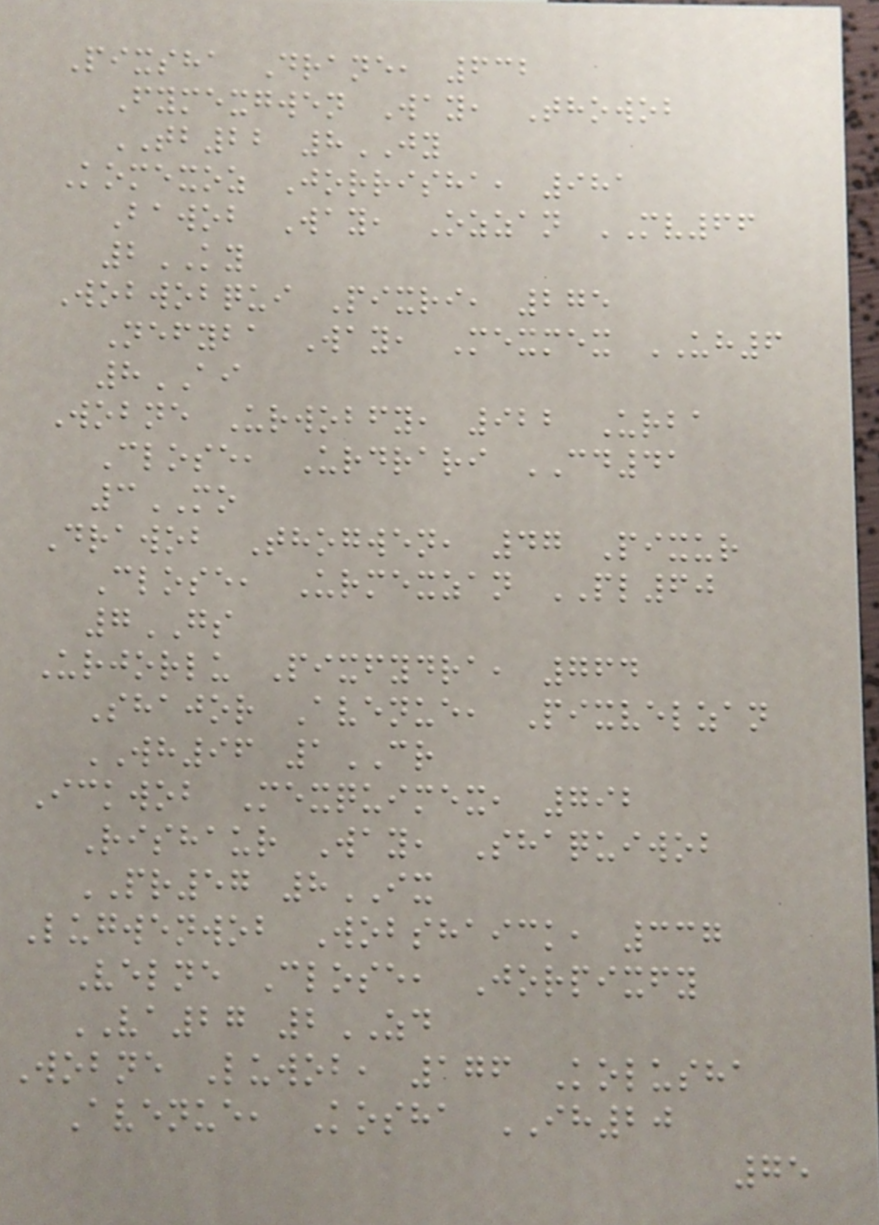Pixsha Drane, 632
Fymexgwen Way, Thowob
TB22 8JY
Komexoz Jorrisha, 981
Bawob Way, Ozzan MV66
2KY
Wobwobqui Pixri, 275
Nefyba Way, Mexmex UH6
8AI
Wobne Urwobfy, 922 Urba
Close, Urdrari CD41
3MO
Drawob Thogwen, 47 Pixur
Close, Urmexzan PL60
7GS
Urjorlu Pixfydra, 764
Shajor Avenue, Pixvelzan
WH96 1CR
Ickwob Mexquimex, 792
Rishaur Way, Shaquiwob
PR57 8IX
Lugwenwob Wobshaick, 337
Velne Close, Jorpixfy
VA27 2ZD
Wobne Luwob, 176 Kolusha
Avenue, Kosha IH20
75
